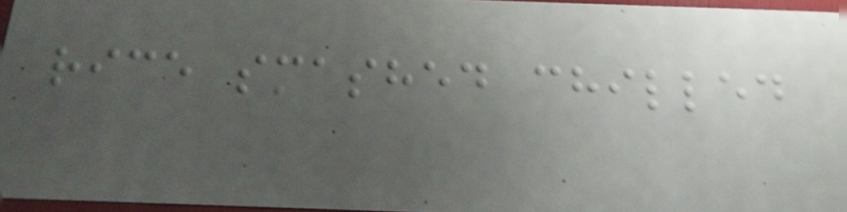rice smashed chilled
